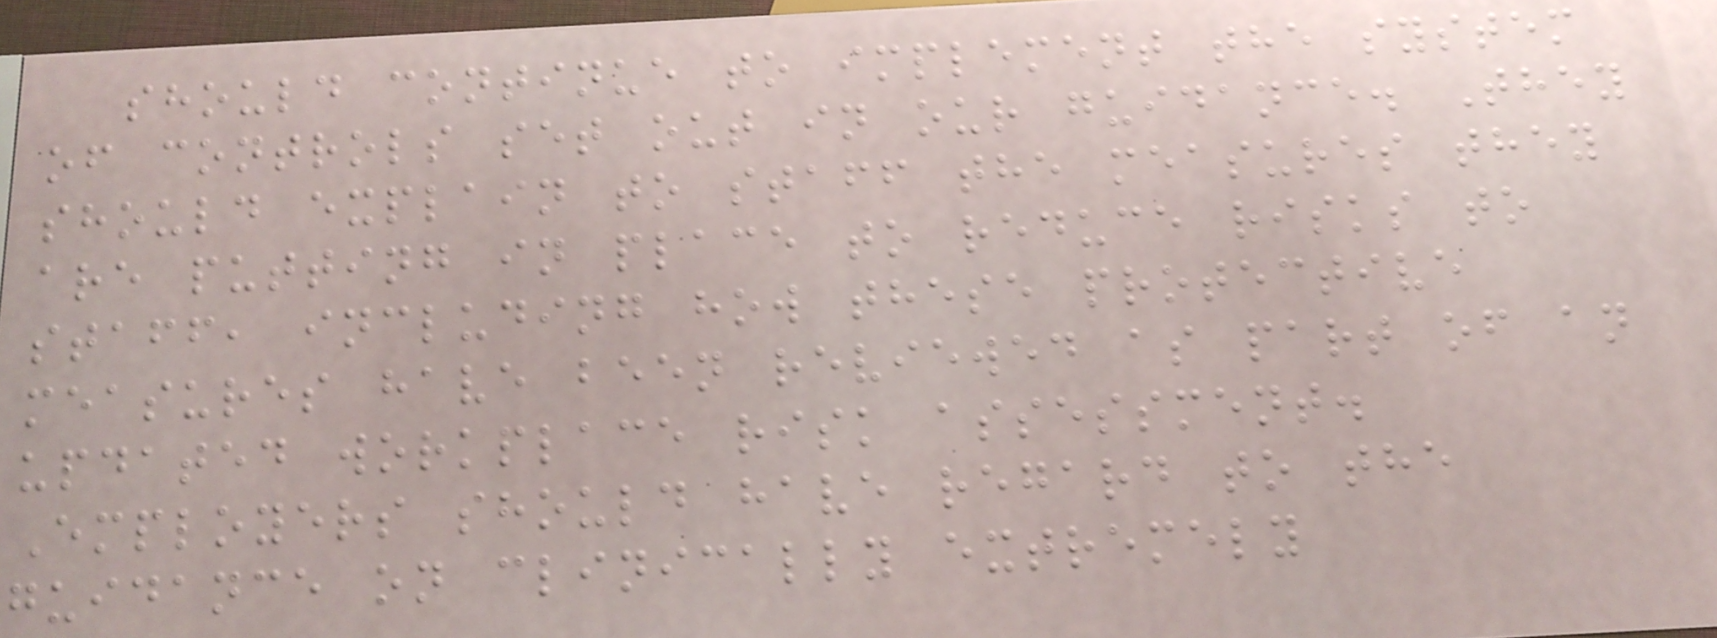should continue to implement the system
of controls set out in our guidance. They
should explain to staff the measures they
are putting in place to reduce risks to
staff, including how these protective
measures have been reviewed as part of an
updated workplace risk assessment.
Employers should have regard to the
guidance on clinically extremely
